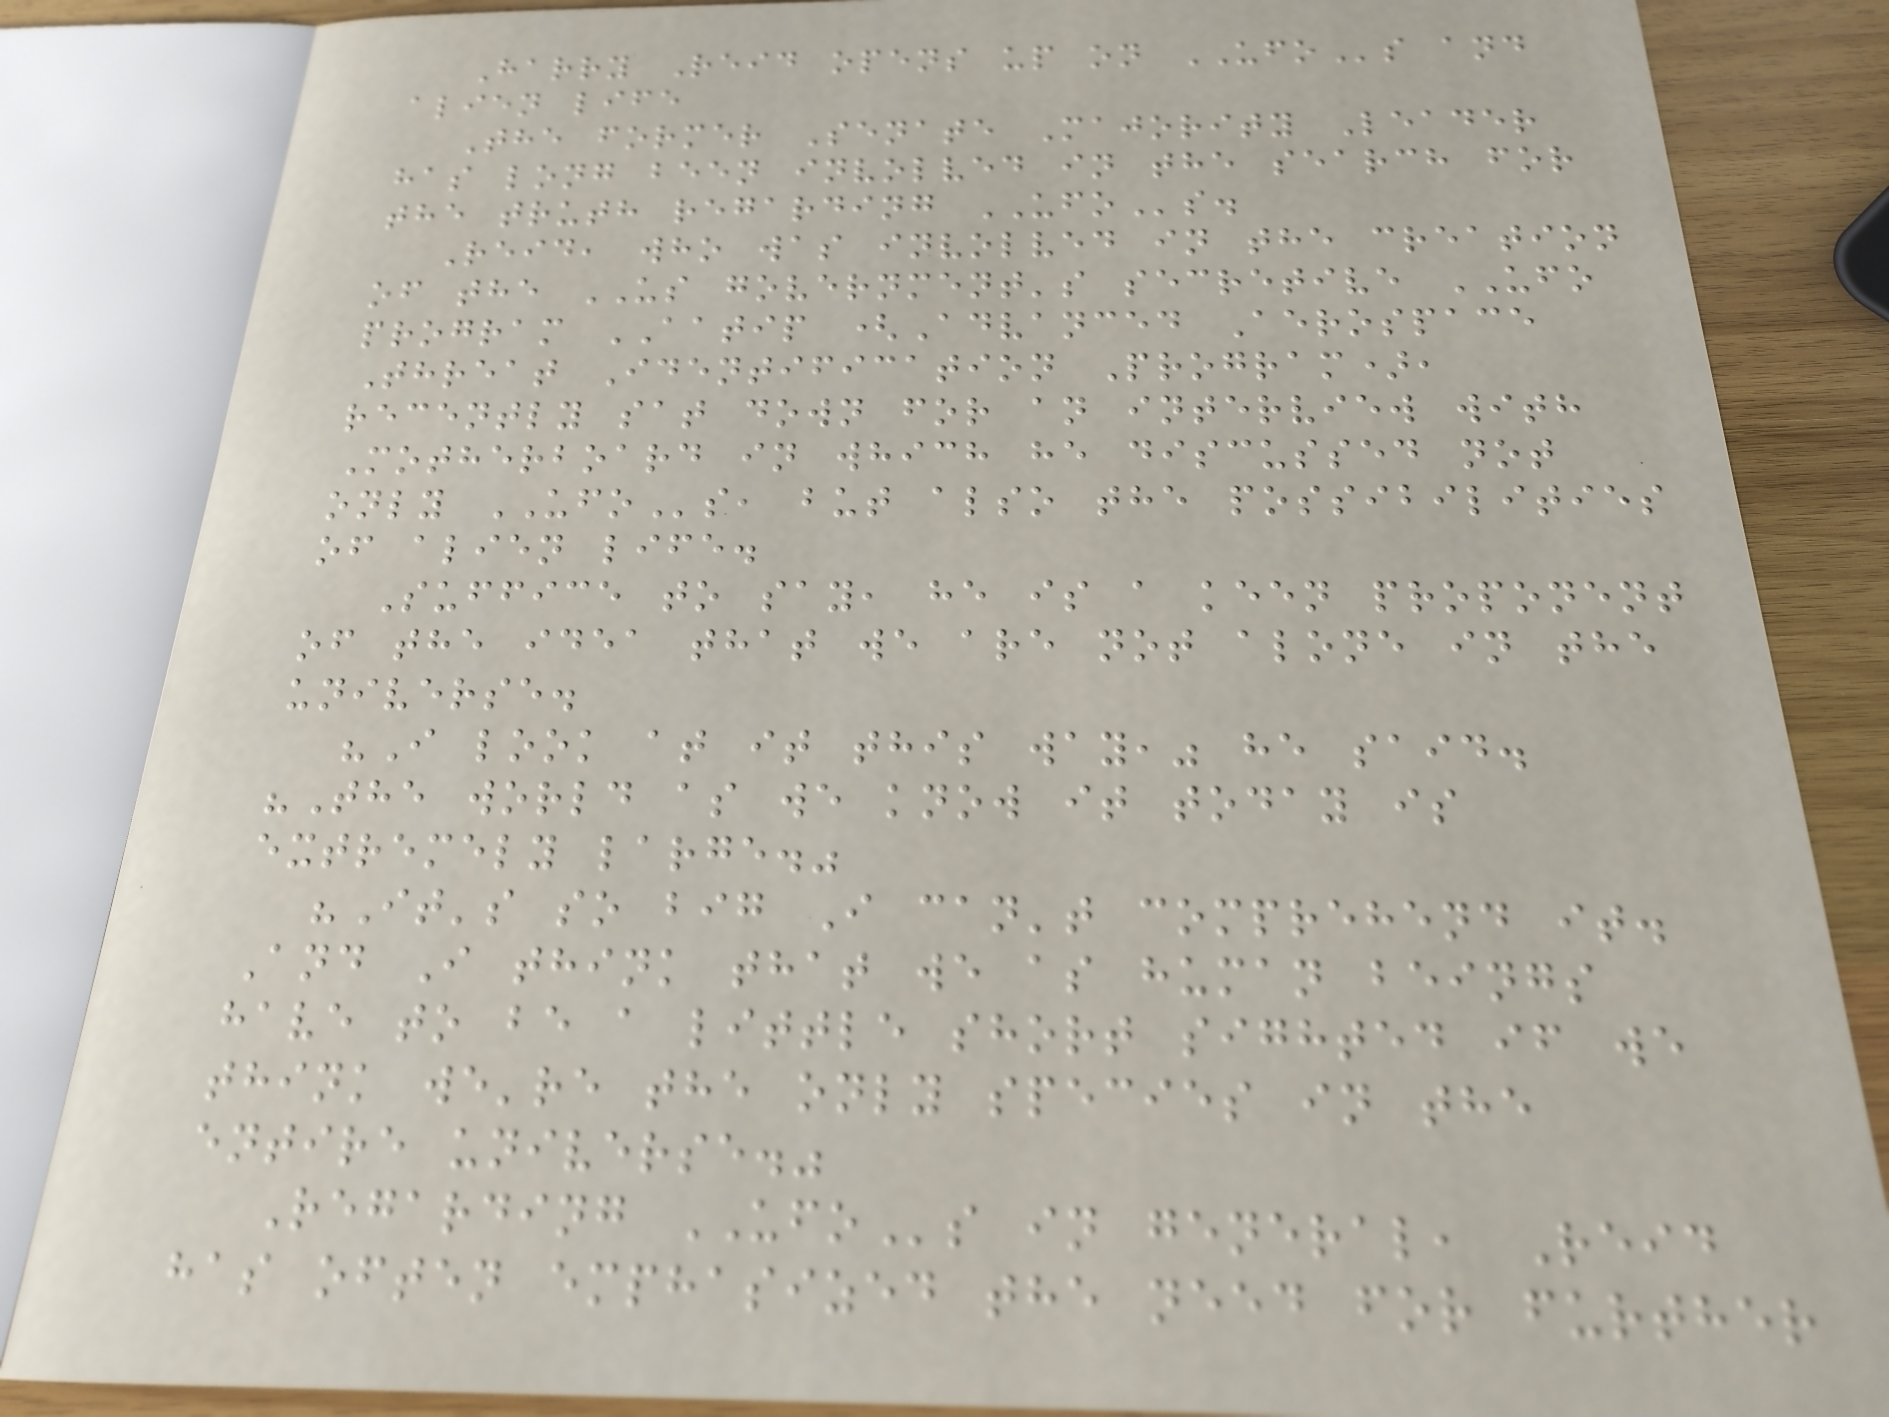Harry Reid opens up on UFOs and
alien life
The former Senate Majority Leader
has long been involved in the search for
the truth regarding UFOs.
Reid, who was involved in the creation
of the US government's secretive UFO
program AATIP (Advanced Aerospace
Threat Identification Program),
recently sat down for an interview with
Motherboard in which he discussed not
only UFOs, but also the possibilities
of alien life.
Suffice to say, he is a keen proponent
of the idea that we are not alone in the
universe.
"I look at it this way," he said.
"The world as we know it today is
extremely large."
"It's so big I can't comprehend it.
And I think that we as human beings
have to be a little short sighted if we
think we're the only species in the
entire universe."
Regarding UFOs in general, Reid
has often emphasized the need for further
